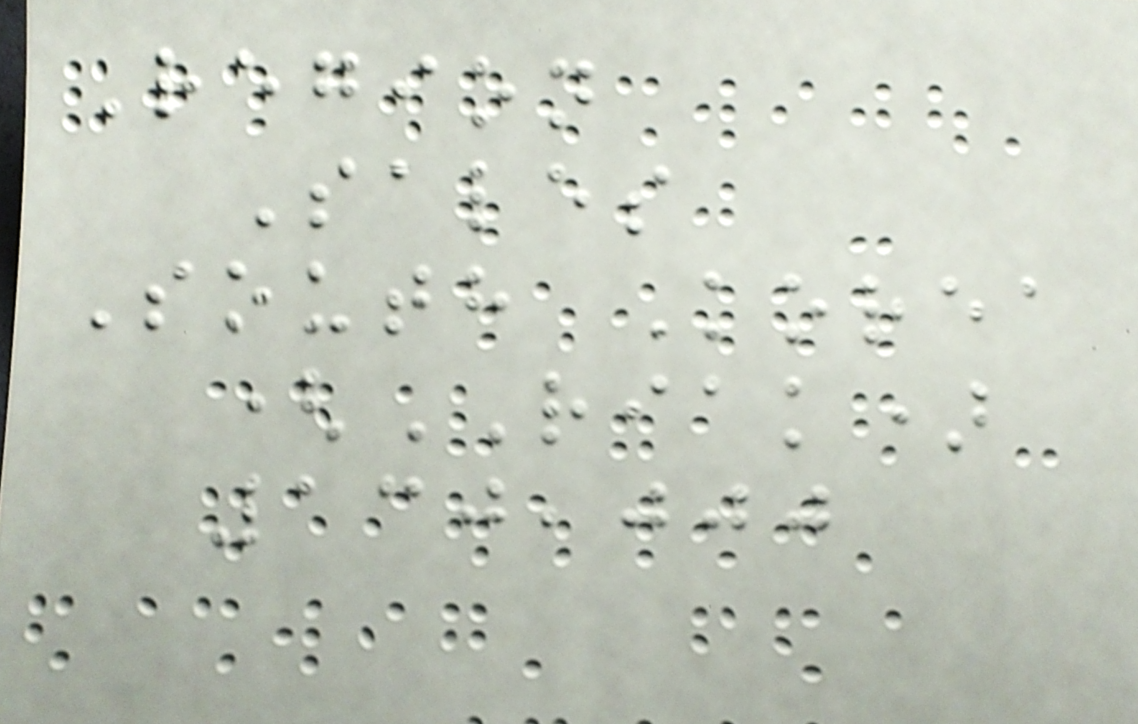Region
Sales
South Korea
(RIAK)
130,000
